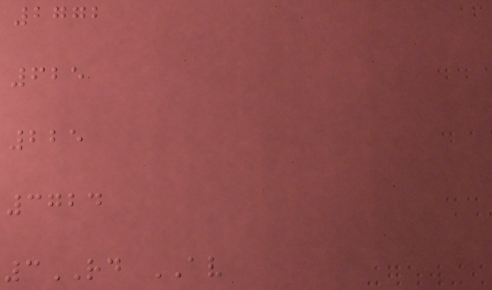2772
625
225
3724
3RD AV
